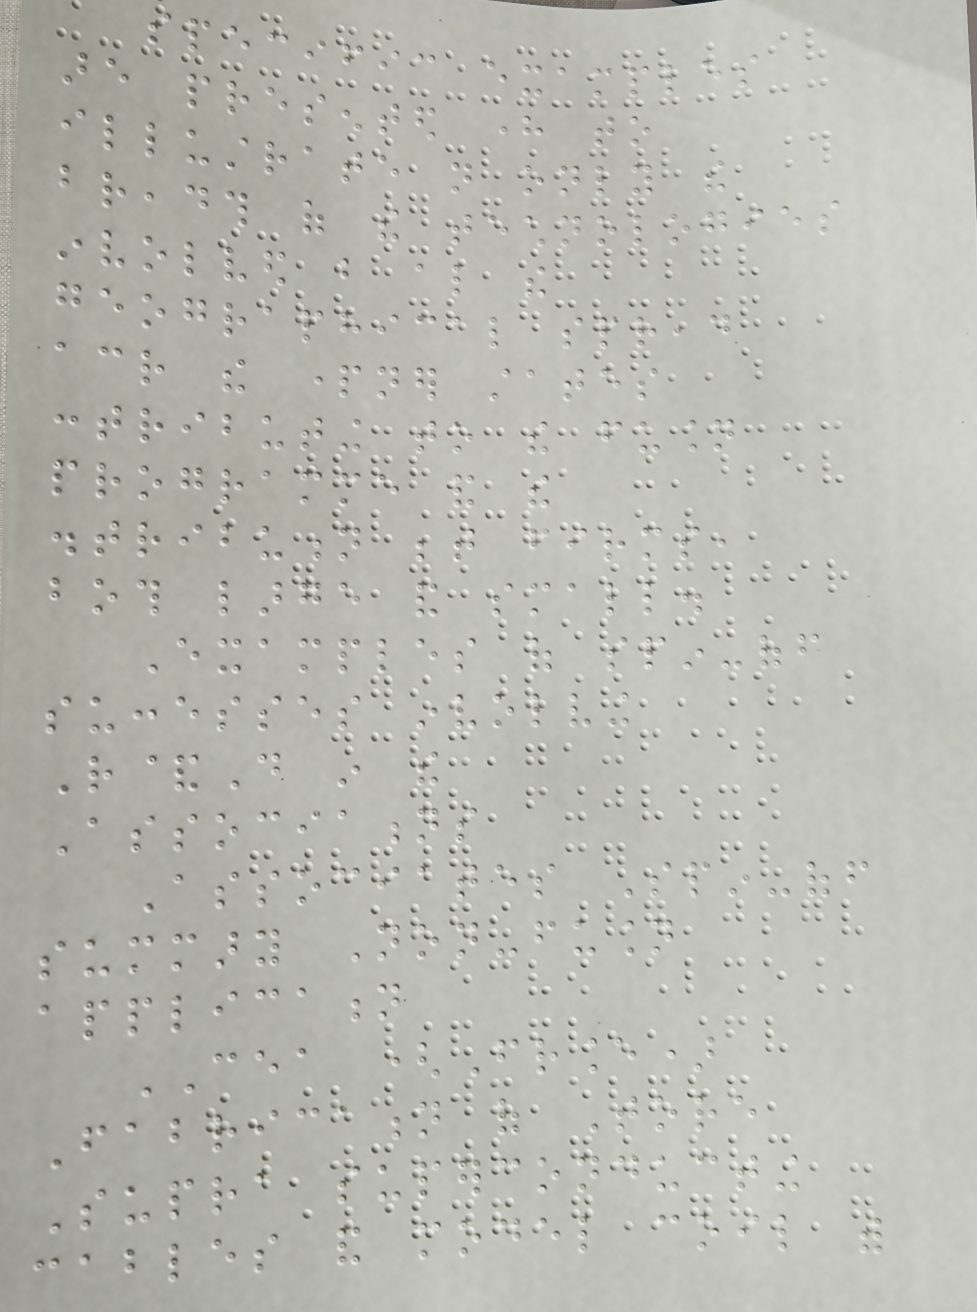specific examples
are presented here to
illustrate not only the
breadth of the technologies
involved but also the
geographical spread
across the partner states
contributing to the fusion
programme and the
distribution between firms,
both large and small.
Examples of spin-off
successes involving
R&D in the
Associations
Associates Spin-off
summary Non-fusion
application
CEA (France)
Fabrication of Tore
Supra superconducting
cables and model coil with
